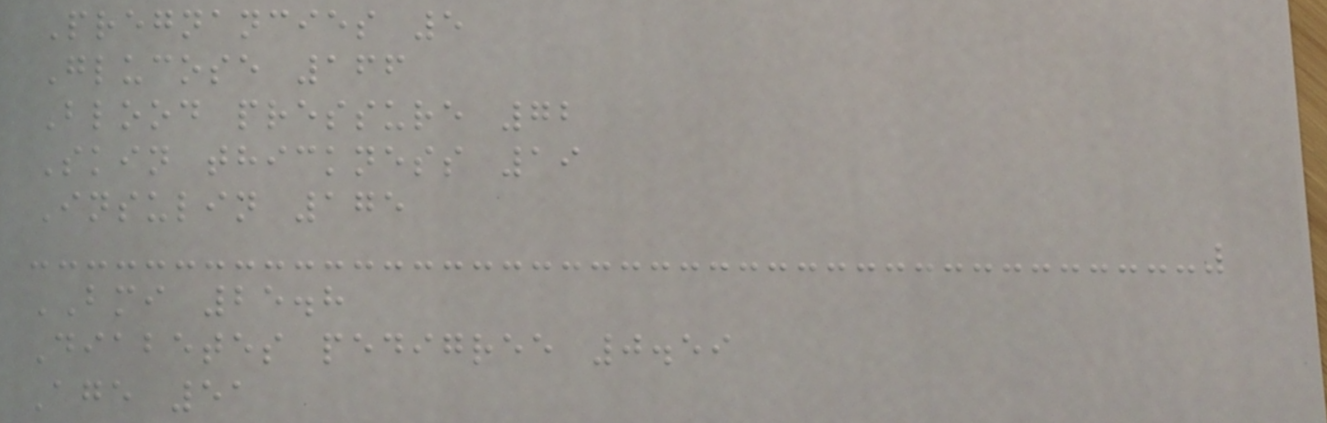Pregnancies 5
Glucose 166
Blood pressure 72
Skin thickness 19
Insulin 175
BMI 25.8
Diabetes pedigree 0.59
Age 51
